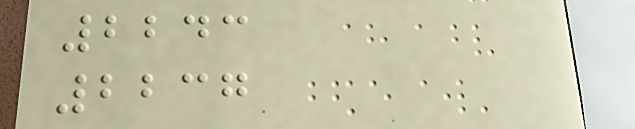2243
2237
